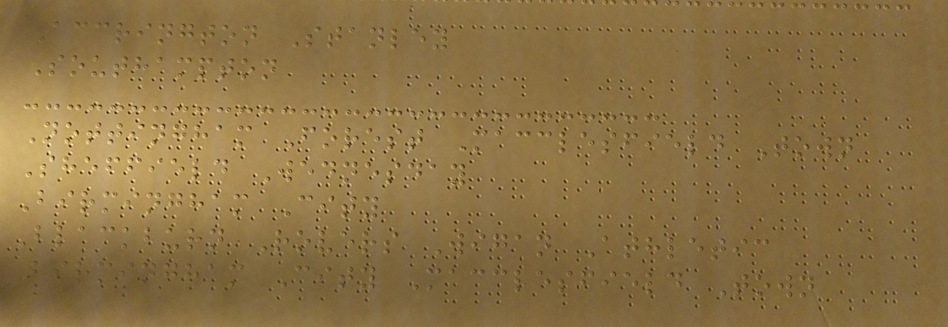Accrington Stanley
Southampton
Nottingham Forest Macclesfield Town
Sheffield Wednesday
Birmingham City
Blackburn Rovers Wigan Athletic
Birmingham City Macclesfield Town
